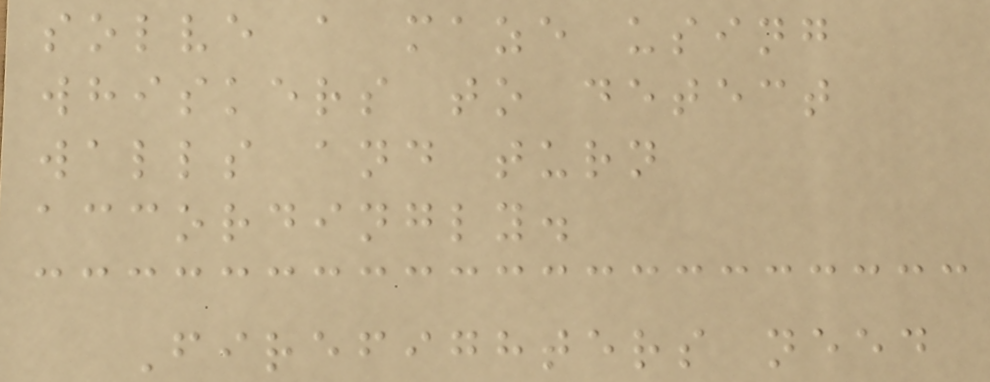solve a maze using
whiskers to detect
walls and turn
accordingly.
Firefighters need
